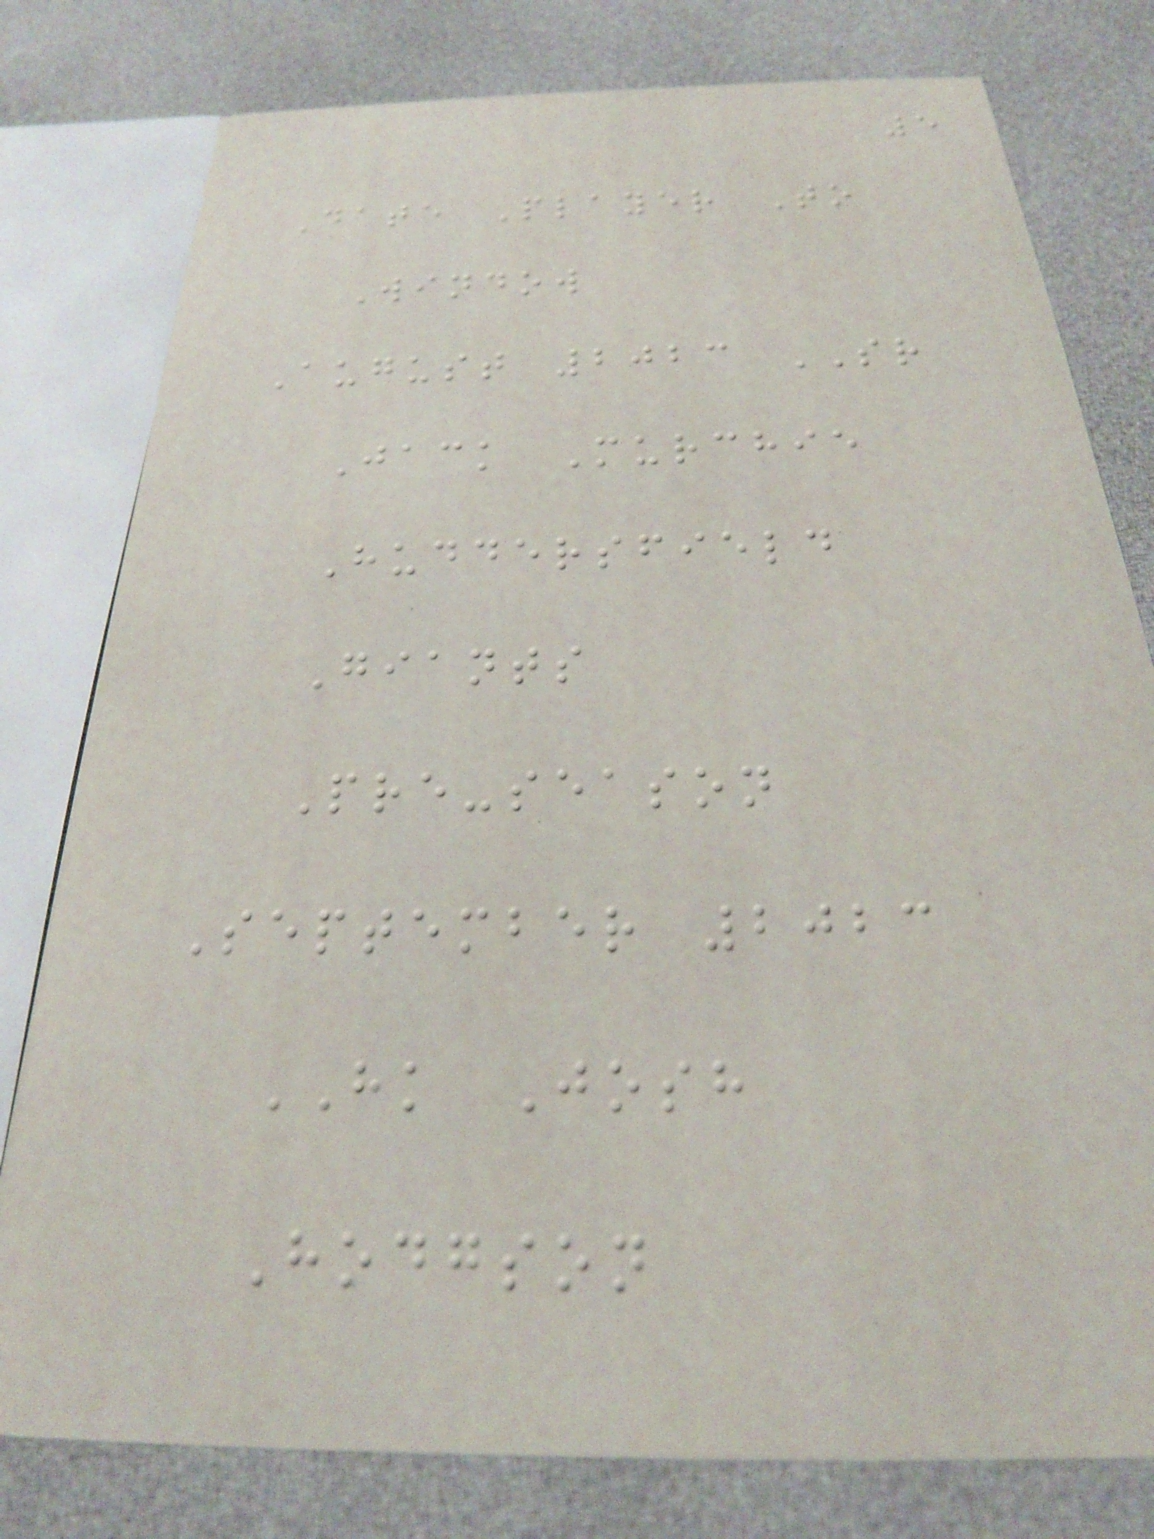5
Date Player To
Window
August 2023 SR
Jack Murchie
Huddersfield
Giants
Pre-season
September 2023
HK Josh
Hodgson
